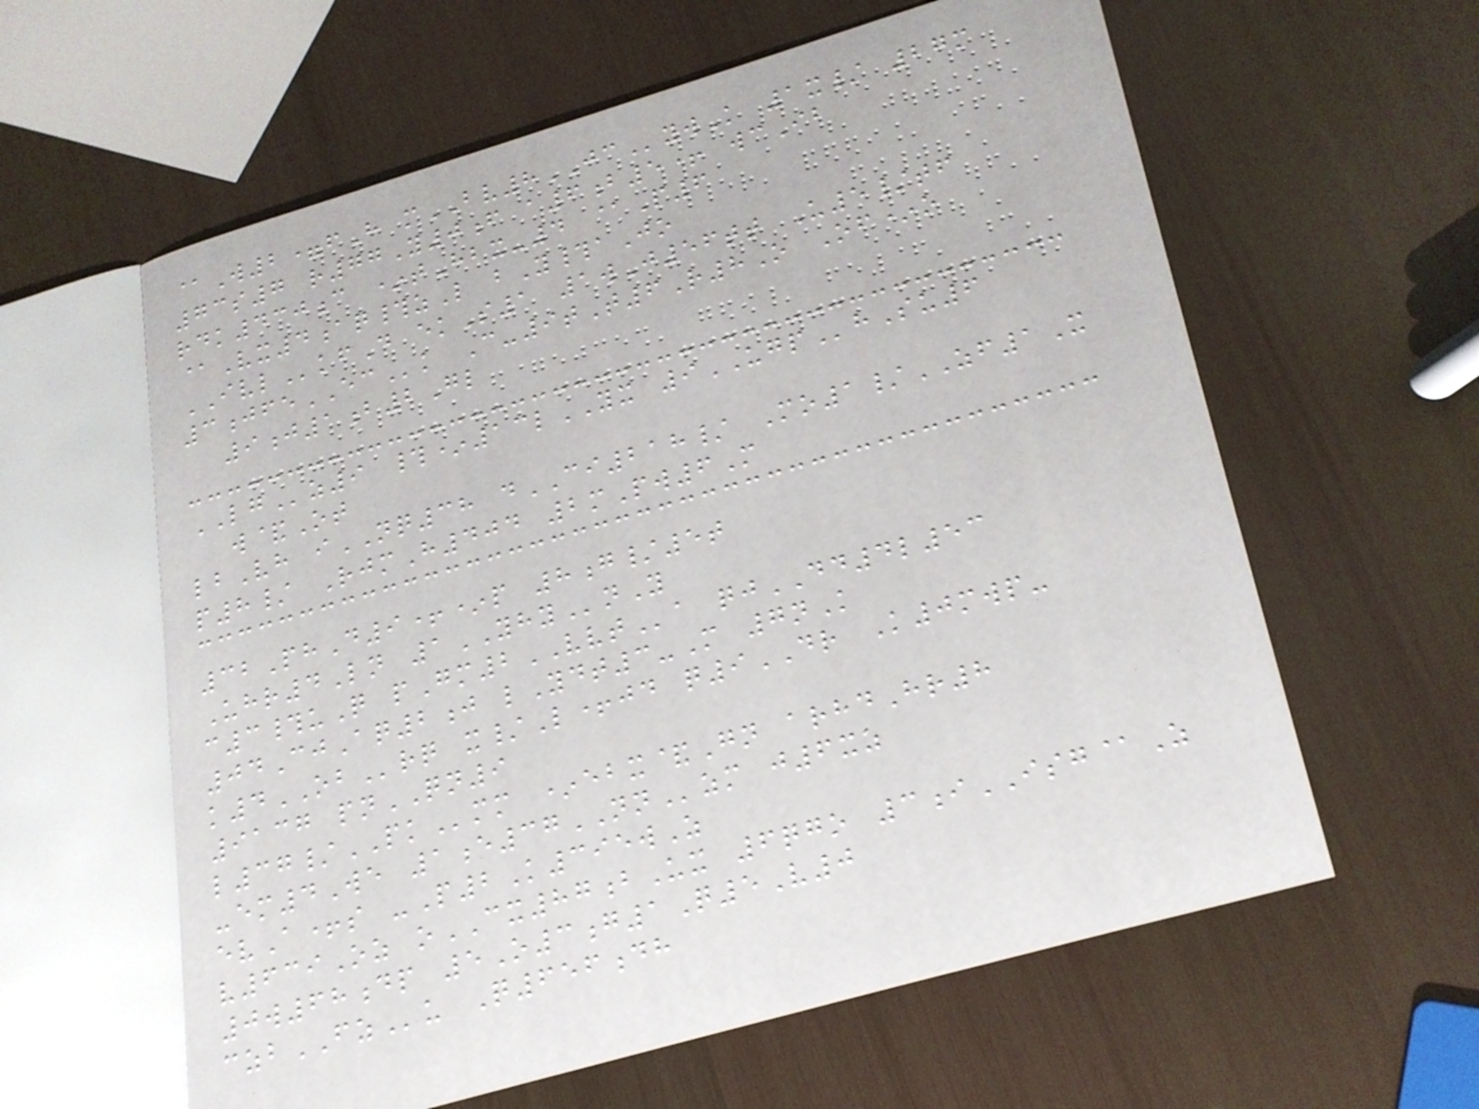@W2=fH mBV8JCywK 1x/ 27m
73s7 r77Y0f a6b5+ wcIb
rdk430c *tHbx-4 @P6
@Vx4aq#zL bY#aJo
IVLkfD ekS1 1wJ56tt U5/tf
3jfeECk C-9tT6R8O Of*o
9j1b2Gl
LGz9 #*13lYX 9UGPhSu6
w&Ot
lbVh iNQ38 dCI218/ Mo1/ZF1X
p8/ RjmH404 2mPw6M
32PhD9+*p 8g/5t
Uhr4Ln 1YHYnY
c3#uQ pGm2VVTa qjDD4l53
04CjAq2j lYdt3-M 7nK
k4OBrq x/L+jd q9DR K0mwp-
9137 pnQN9
l37/PKmm *ebx&Gn arhdHr8
-em4We 1e37NNzm j6xz
evA+s -P2K395wZ
v639Oz oCX87bUx 6qgo 3iISG@Z
0w68dp 5O3g1Q5V0
czbFZu Q656dh
